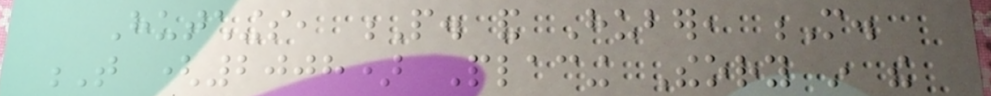Hutchings, P. and Huber, M.
T (2008) Placing Theory in the
